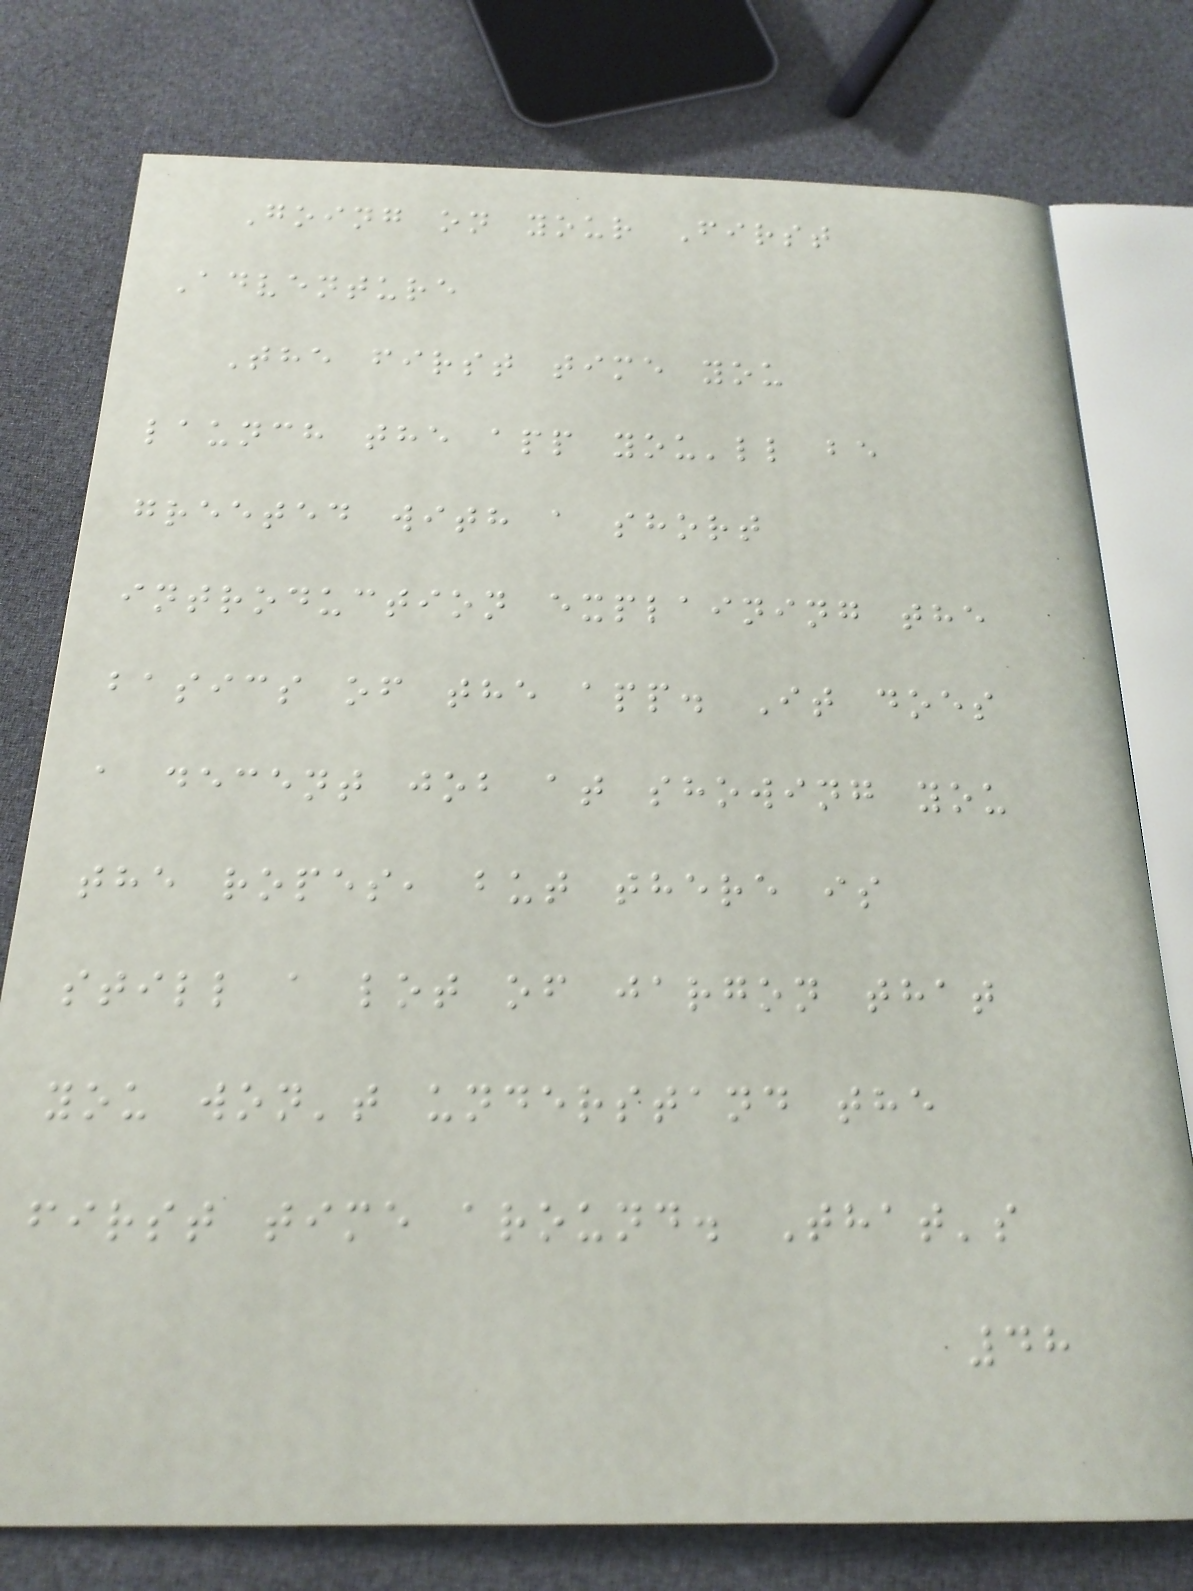Going on your First
Adventure
The first time you
launch the app you'll be
greeted with a short
introduction explaining the
basics of the app. It does
a decent job at showing you
the ropes, but there is
still a lot of jargon that
you won't understand the
first time around. That's
48
